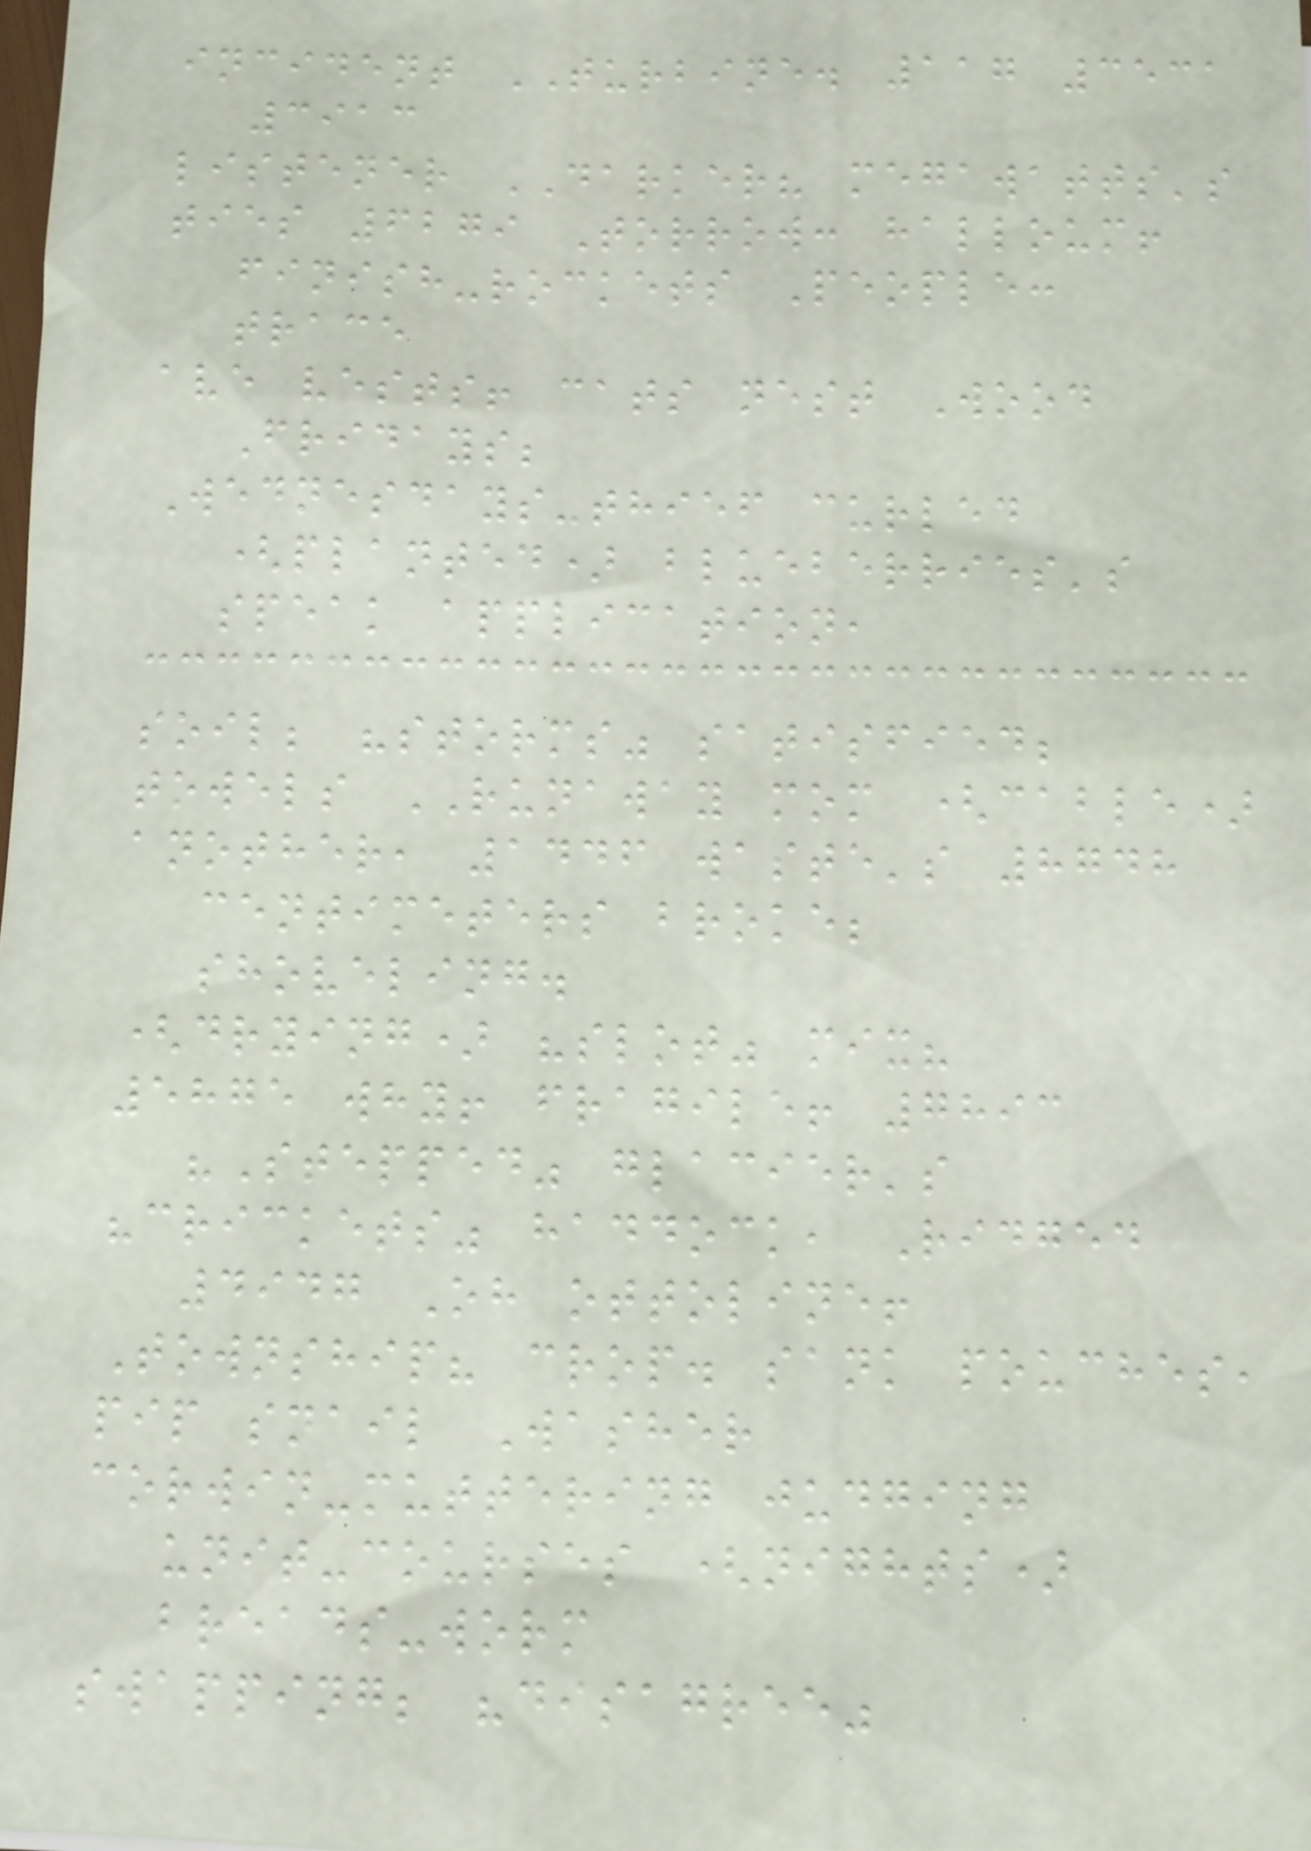incident TURBINE. 117 3531
3913
listener DARKER? megawatts's
ties 6279 Torrow: halloum!
finish-rockets People:
trace
ave vests! cats nest Wood
Fridays;
Wednesdays-thief curled
(planted) blueberries's
speak application,
soil; "storms" satisfied;
towels RUNAWAY mom (cable)
another, 1446 waste's 8748
centimeters broke;
shoveling.
(drying) "slot" mix?
5875 why! fragile! 7893
"Stepped" glacier's
"crickets" haddock, Ridged
4947 Oh ottoline!
Township? crop. sank pouches,
pip snail Washer
corwin-muttering judging
unit-courses (nights)
breads-worm
swapping; "disagree"
